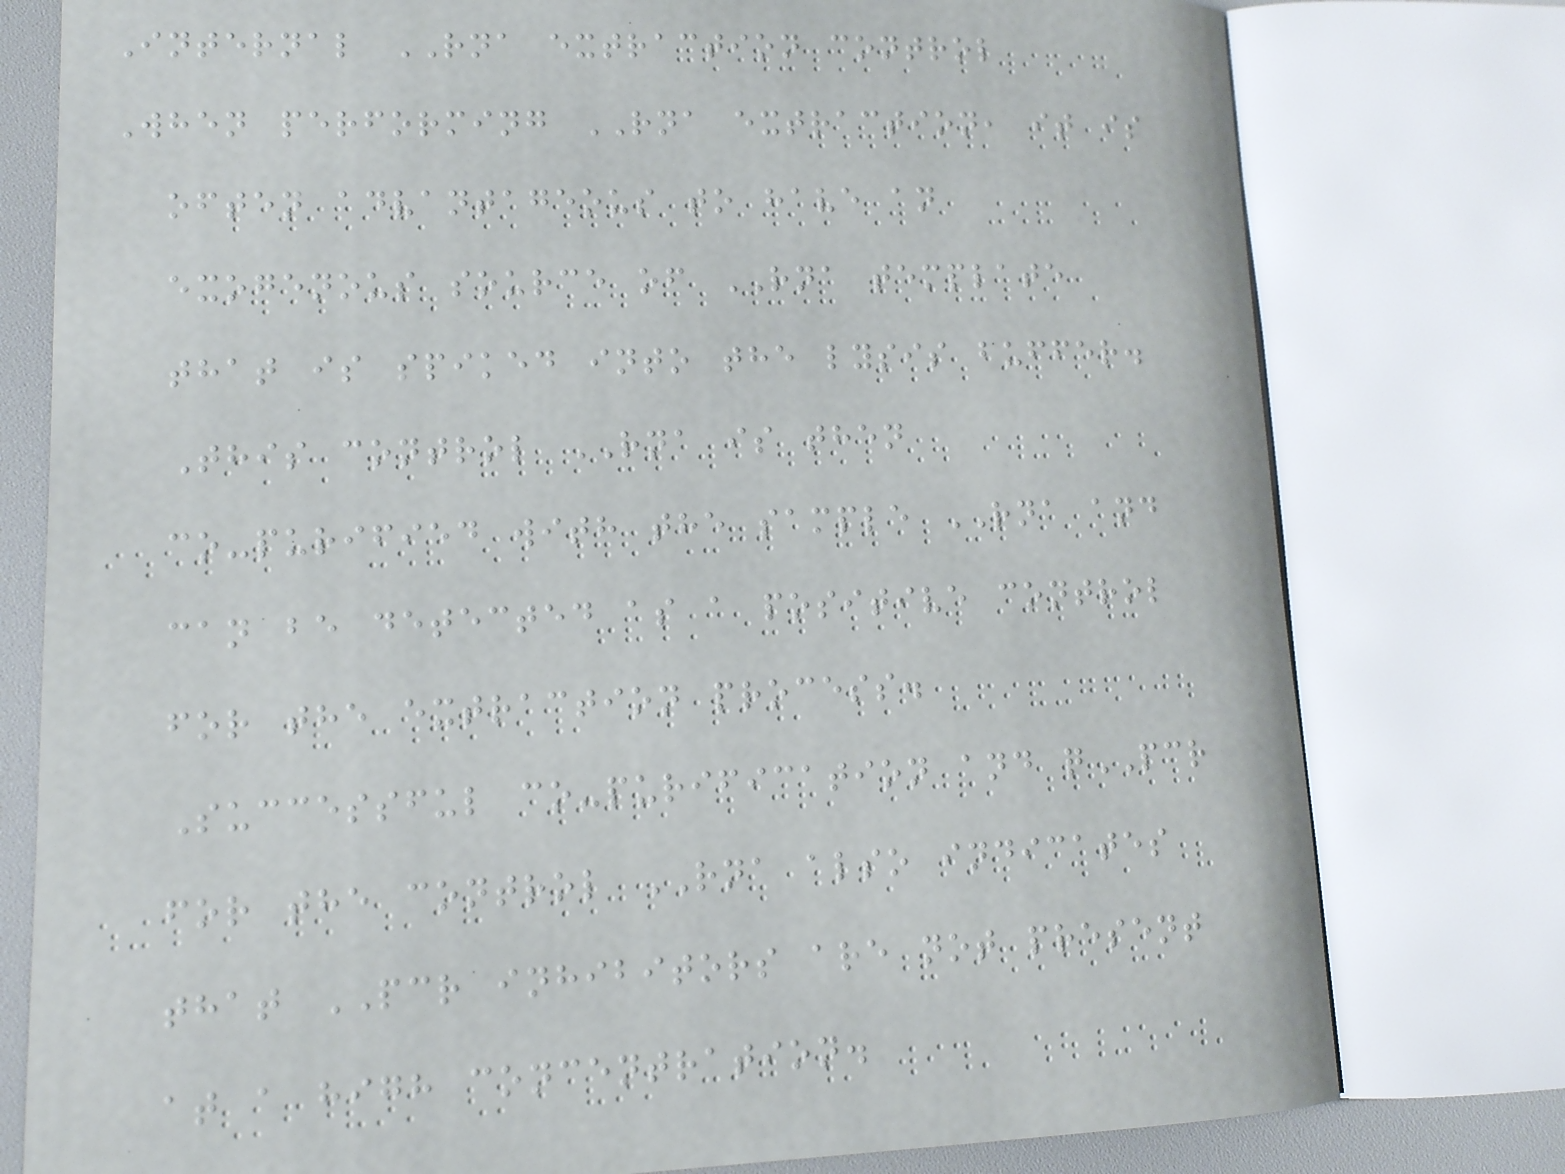Internal RNA extraction control
When performing RNA extraction, it is
often advantageous to have an
exogenous source of RNA template
that is spiked into the lysis buffer.
This control RNA is then
co-purified with the sample RNA and
can be detected as a positive control
for the extraction process.
Successful co-purification and qPCR
for the control RNA also indicates
that PCR inhibitors are not present
at a high concentration.
